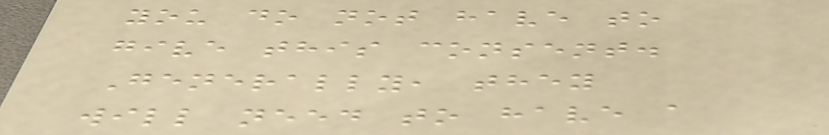you do not have to
give this consent.
Generally, they
will need to have a
